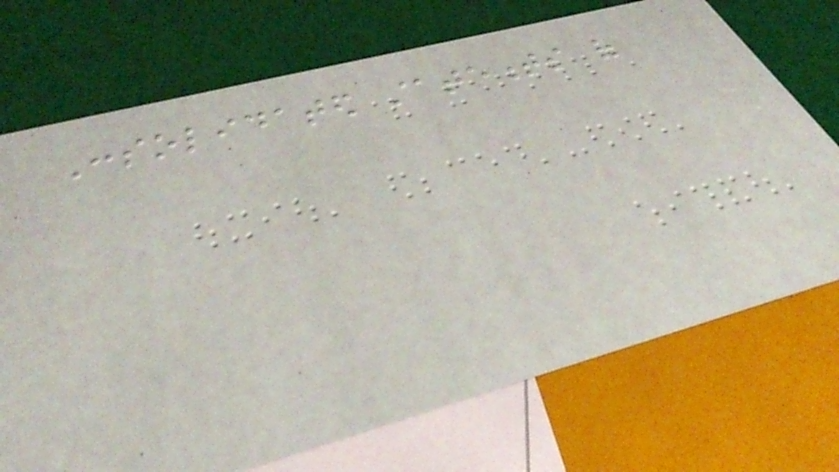Consolidated statements of
